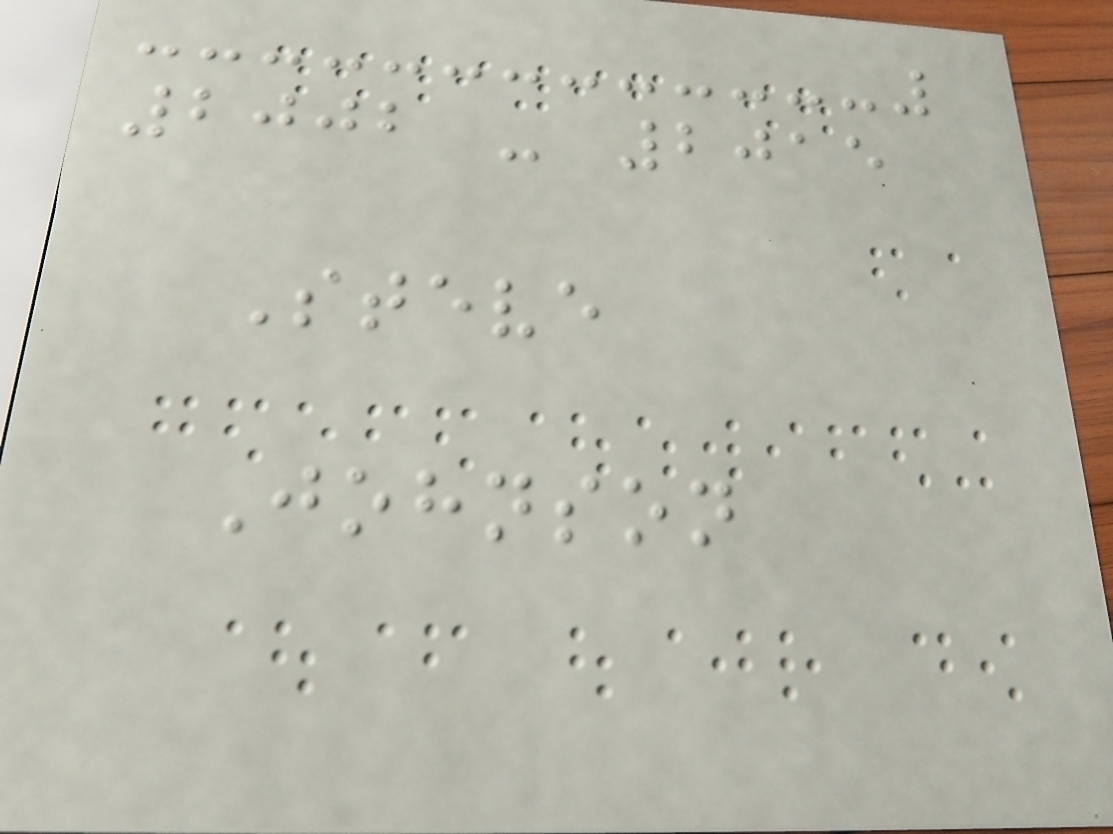2002 - 2015
Steve
Johnson
